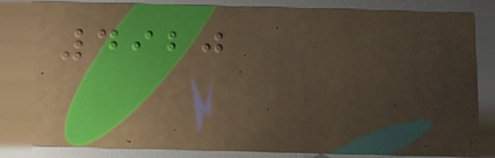4920
